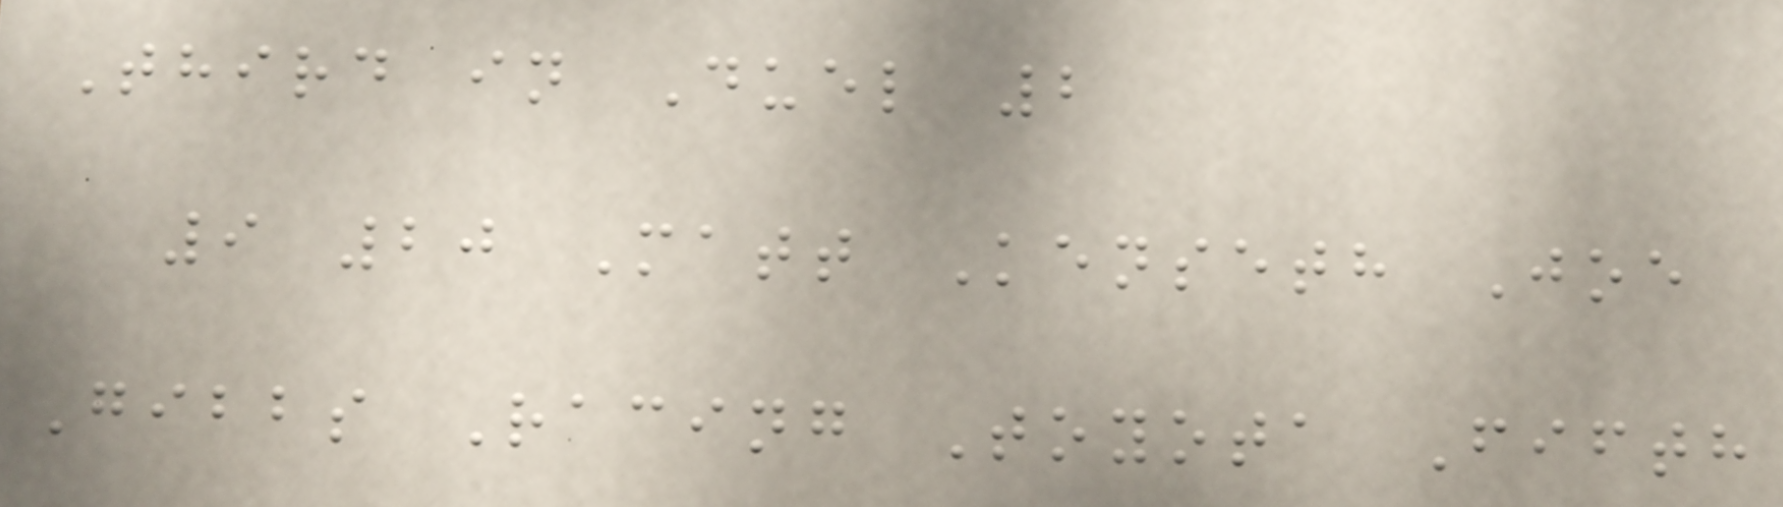Third in Duel 2
9 20 Matt Kenseth Joe
Gibbs Racing Toyota Fifth
